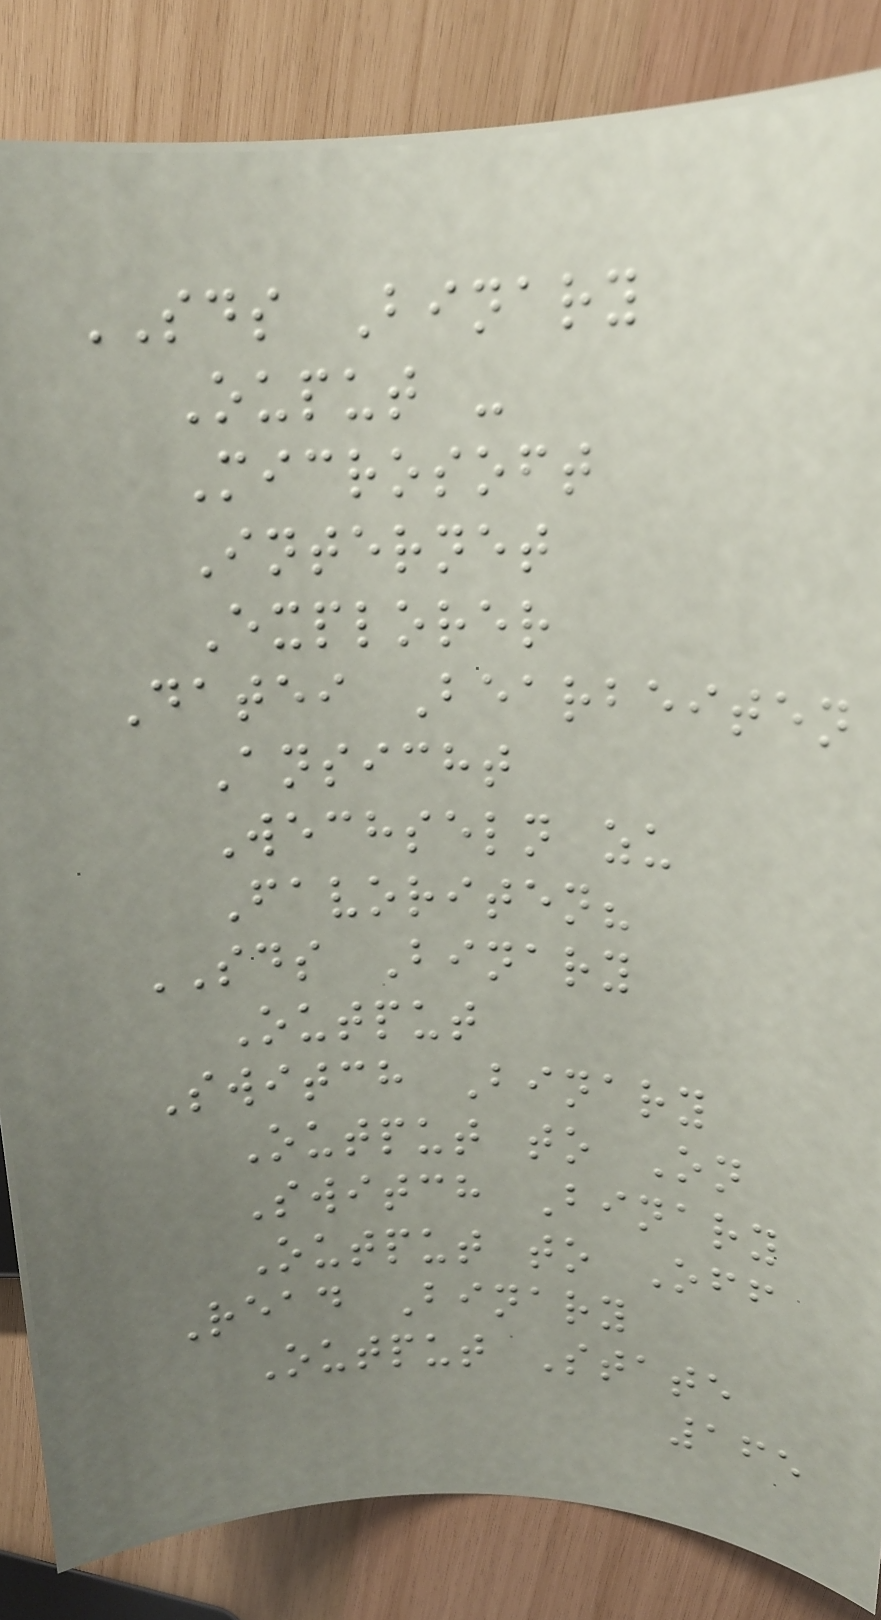SDS Binary
Ouput -
Microsoft
Internet
Explorer
Datei Bearbeiten
Ansicht
Wechseln zu
Favoriten?
SDS Binary
Output
Switch Binary
Output to On
Switch Binary
Output to Off
Read Binary
Output State
165
